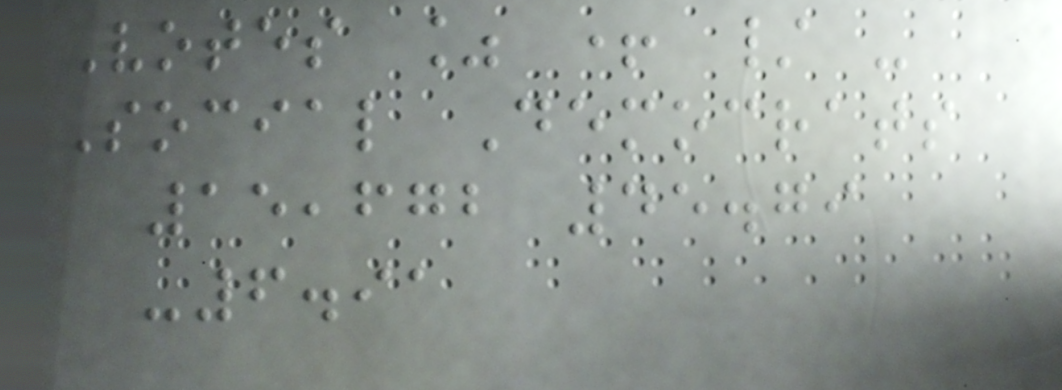Votes % + / -
Social Democrats
15,672 45.79
-6.91
